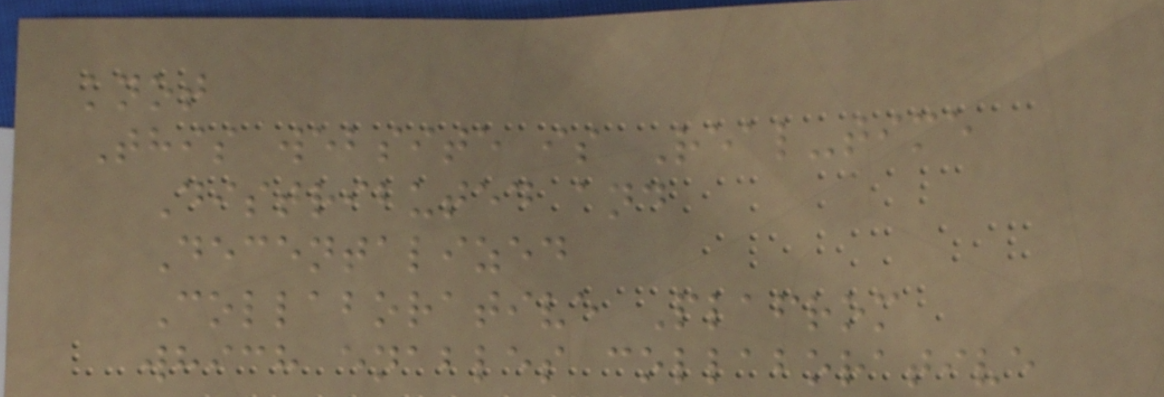knot
This website is Real-time
Distributed and
Decentalized
Collaborative Plafrom
which enables collaborative
